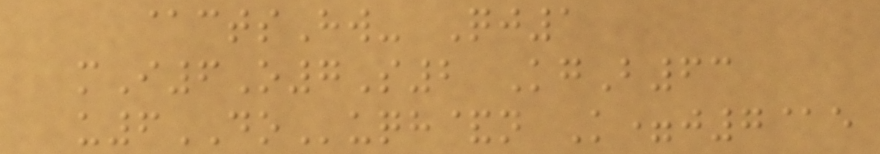@ctsHw- Qj1
mI6O7S2 KgB63
u6DOuqh&n K=j7@e
